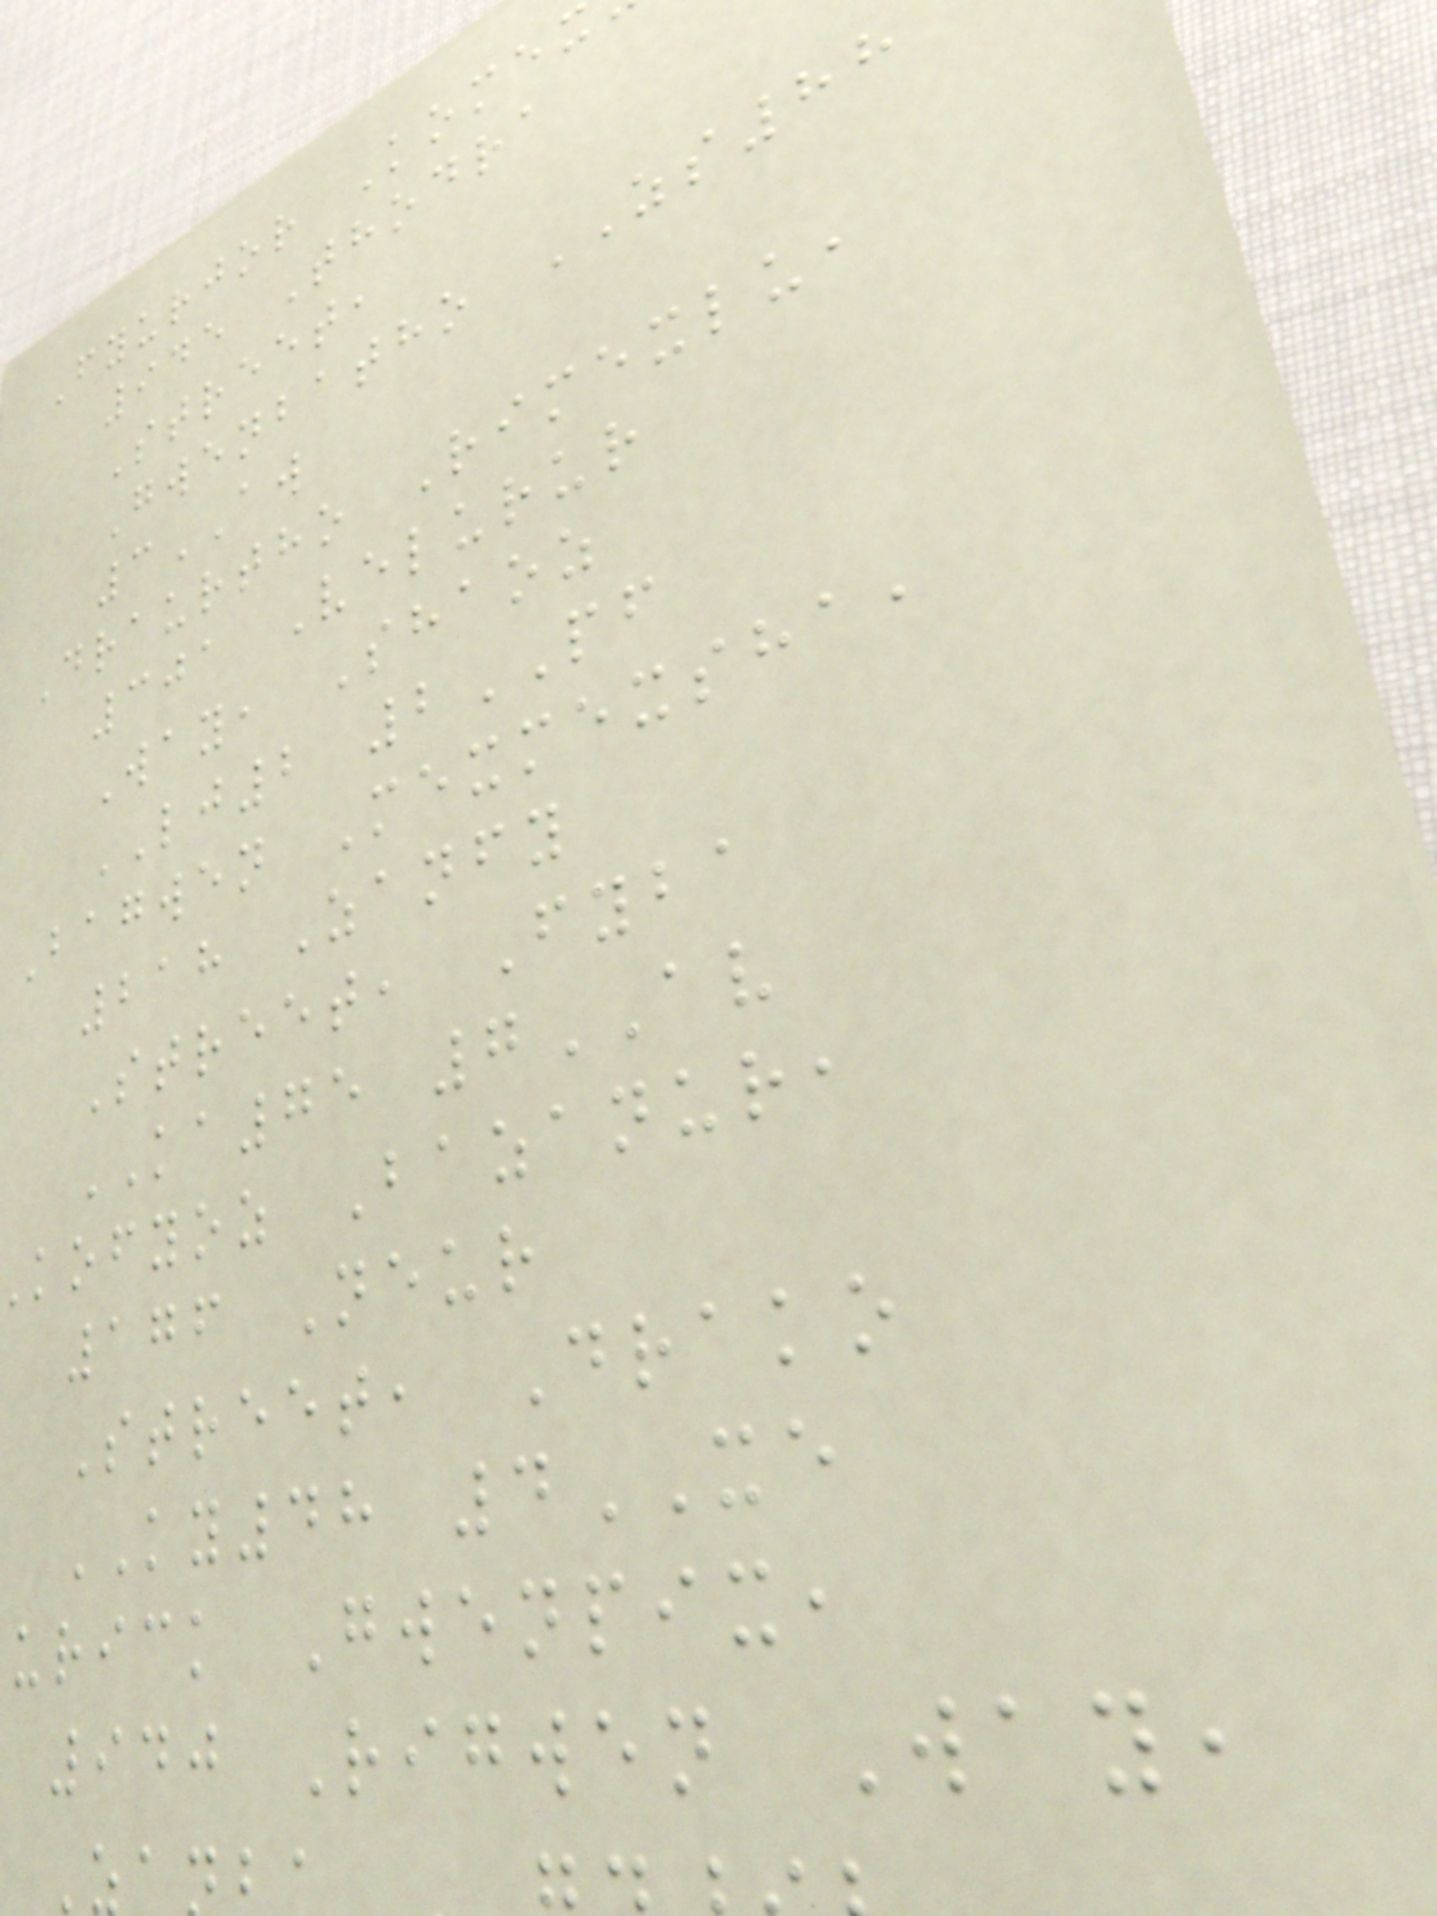Fyurjor Kome
945 Thodra
Street,
Gwenbatho ZS88
3AW
Draurtho Rimexlu,
301 Velurur
Way, Shaoz
LJ2 2PF
Bagwen Mexmexsha,
218 Zanfy
Street, Fyba
KA75 7AV
kofyoz Bazanur,
176 Neur
Street, Drako
KY48 4XE
urick Gwenpix,
940 Rigwen Way,
